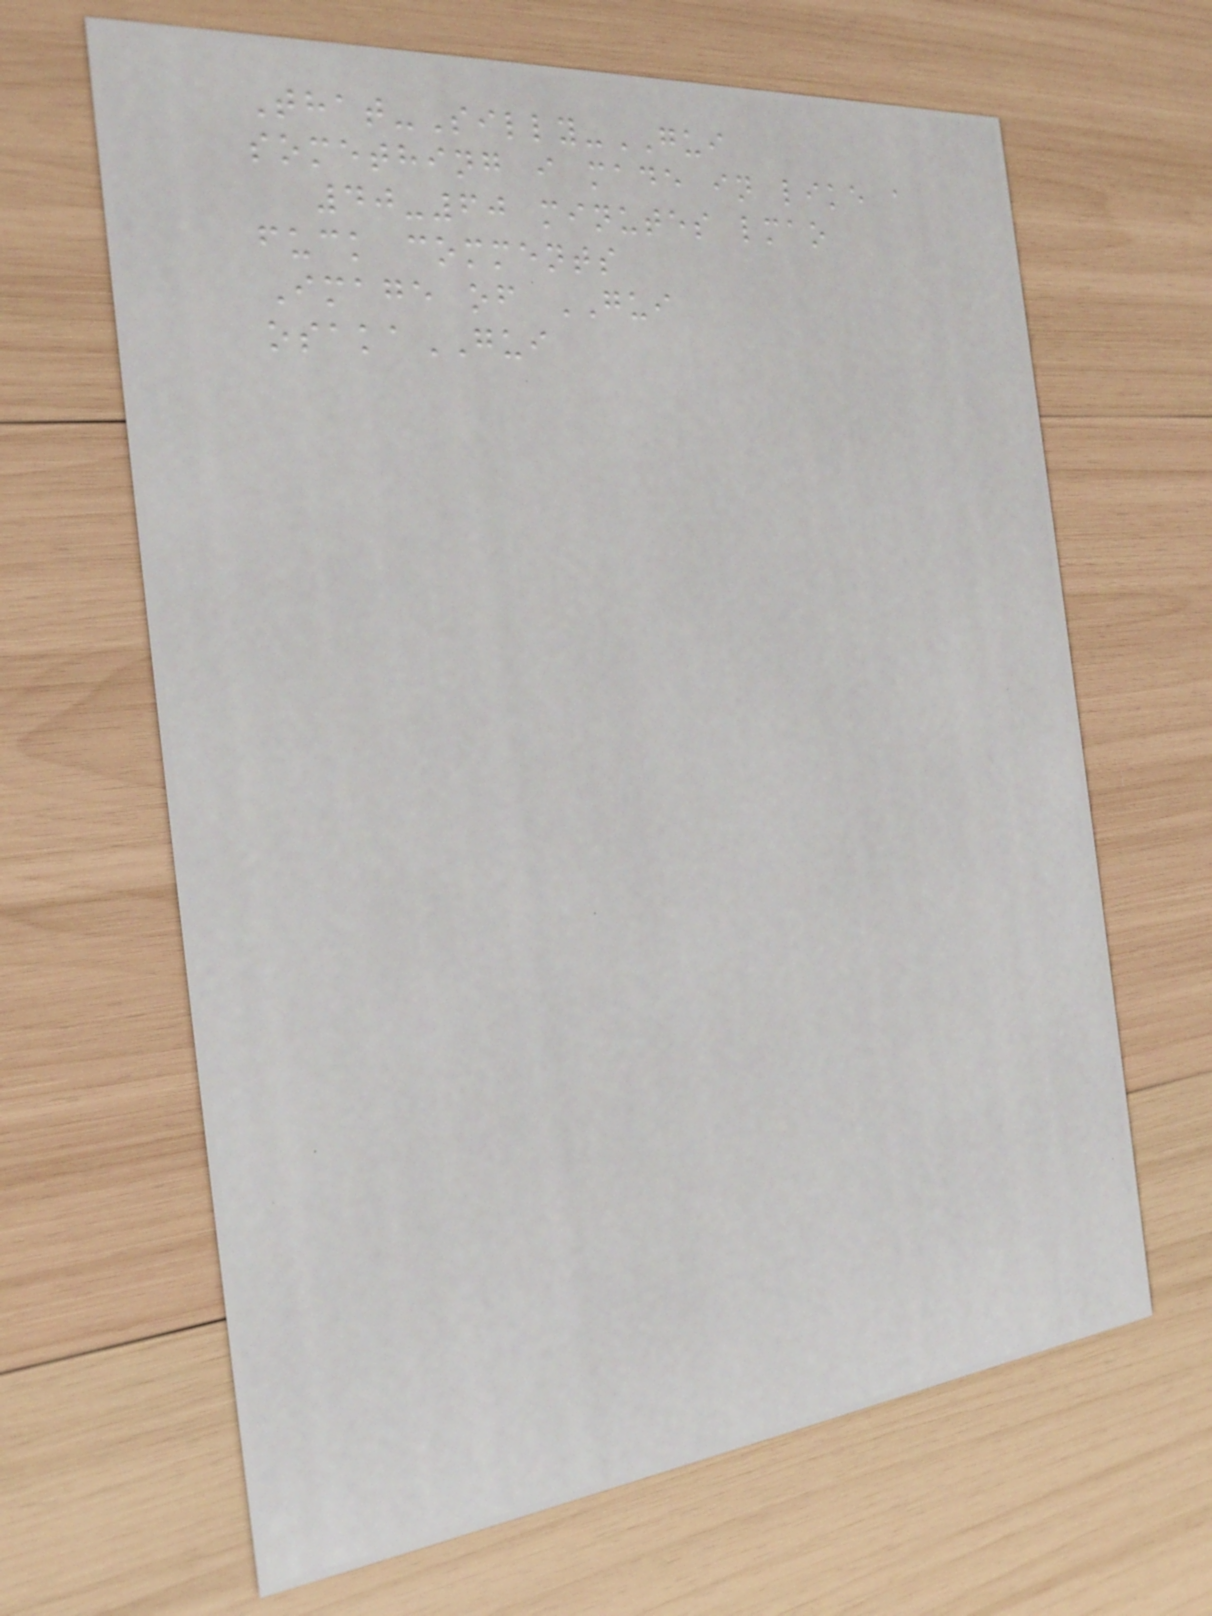That-Silly-GUI
something i made in like a
40-60 minutes lmao
fuck comments
Image of GUI
osakaGUI
